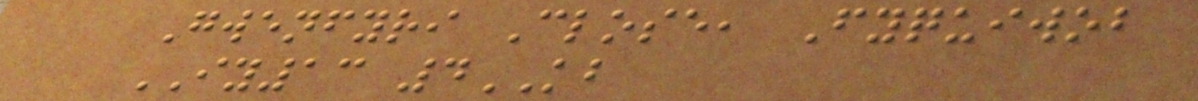Gwenfyri Close, Fyquiwob
IY13 4KB
